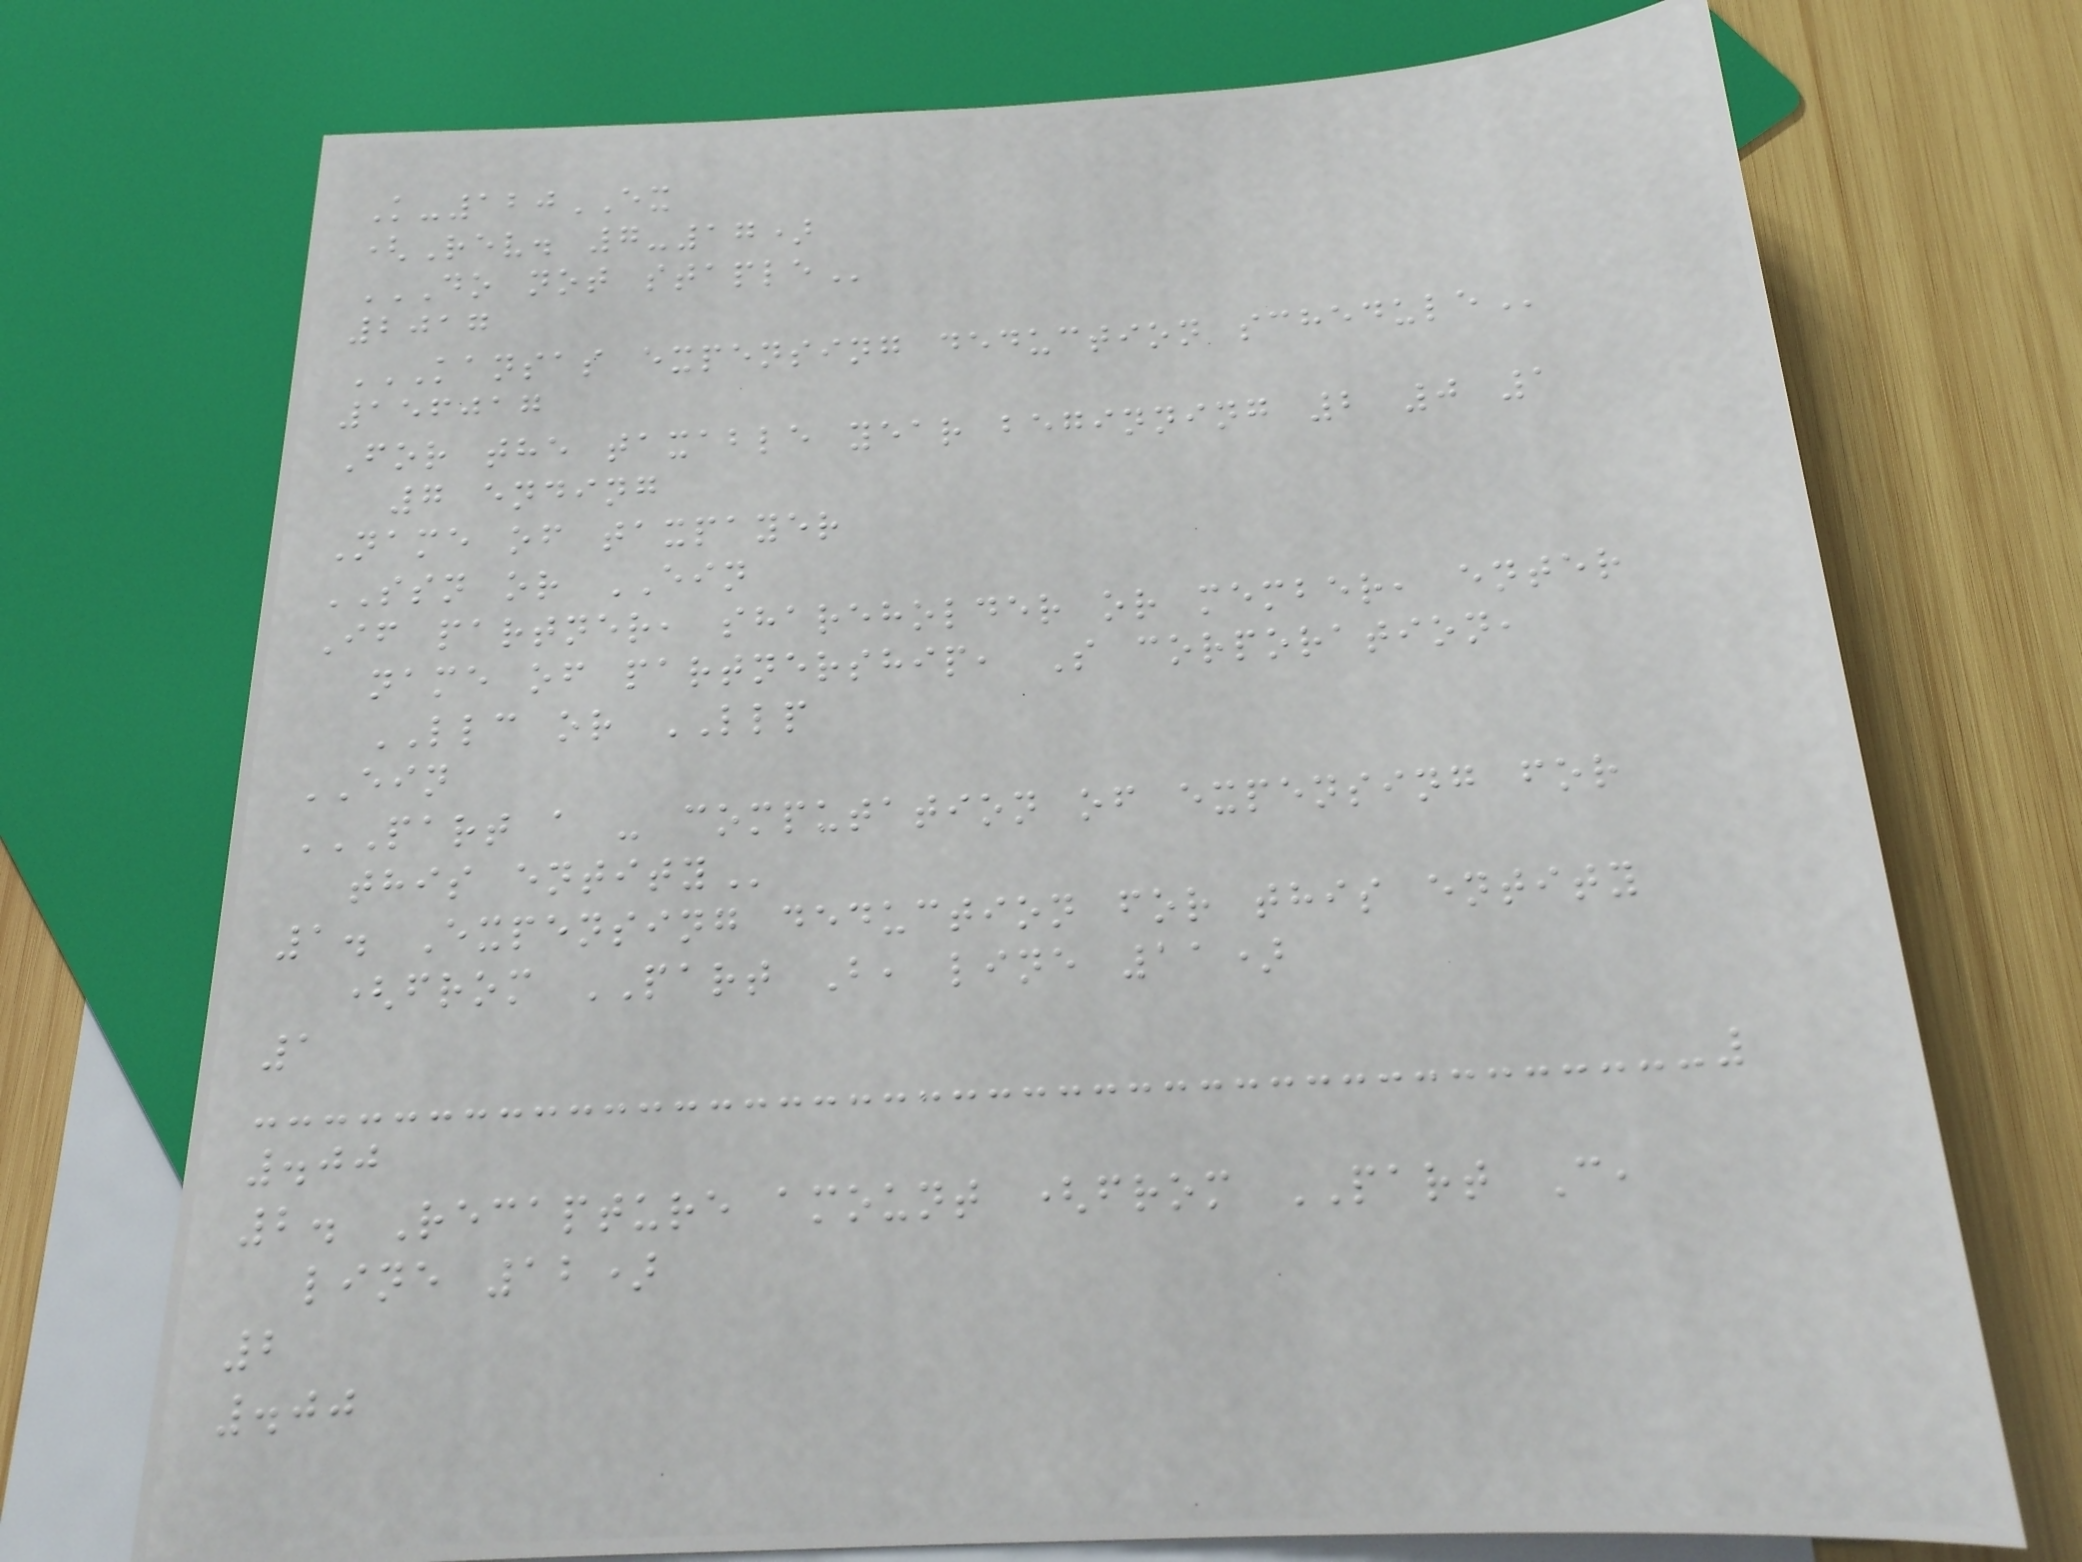K-120EX
(Rev. 7-17)
DO NOT STAPLE
2017
KANSAS EXPENSING DEDUCTION SCHEDULE
156017
For the taxable year beginning 2 0 1
7 ending
Name of taxpayer
SSN or EIN
If partner, shareholder or member, enter
name of partnership, S corporation,
LLC or LLP
EIN
PART A - COMPUTATION OF EXPENSING FOR
THIS ENTITY
1. Expensing deduction for this entity
(from PART B, line 11)
1
.00
2. Recapture amount (from PART C,
line 12)
2
.00
